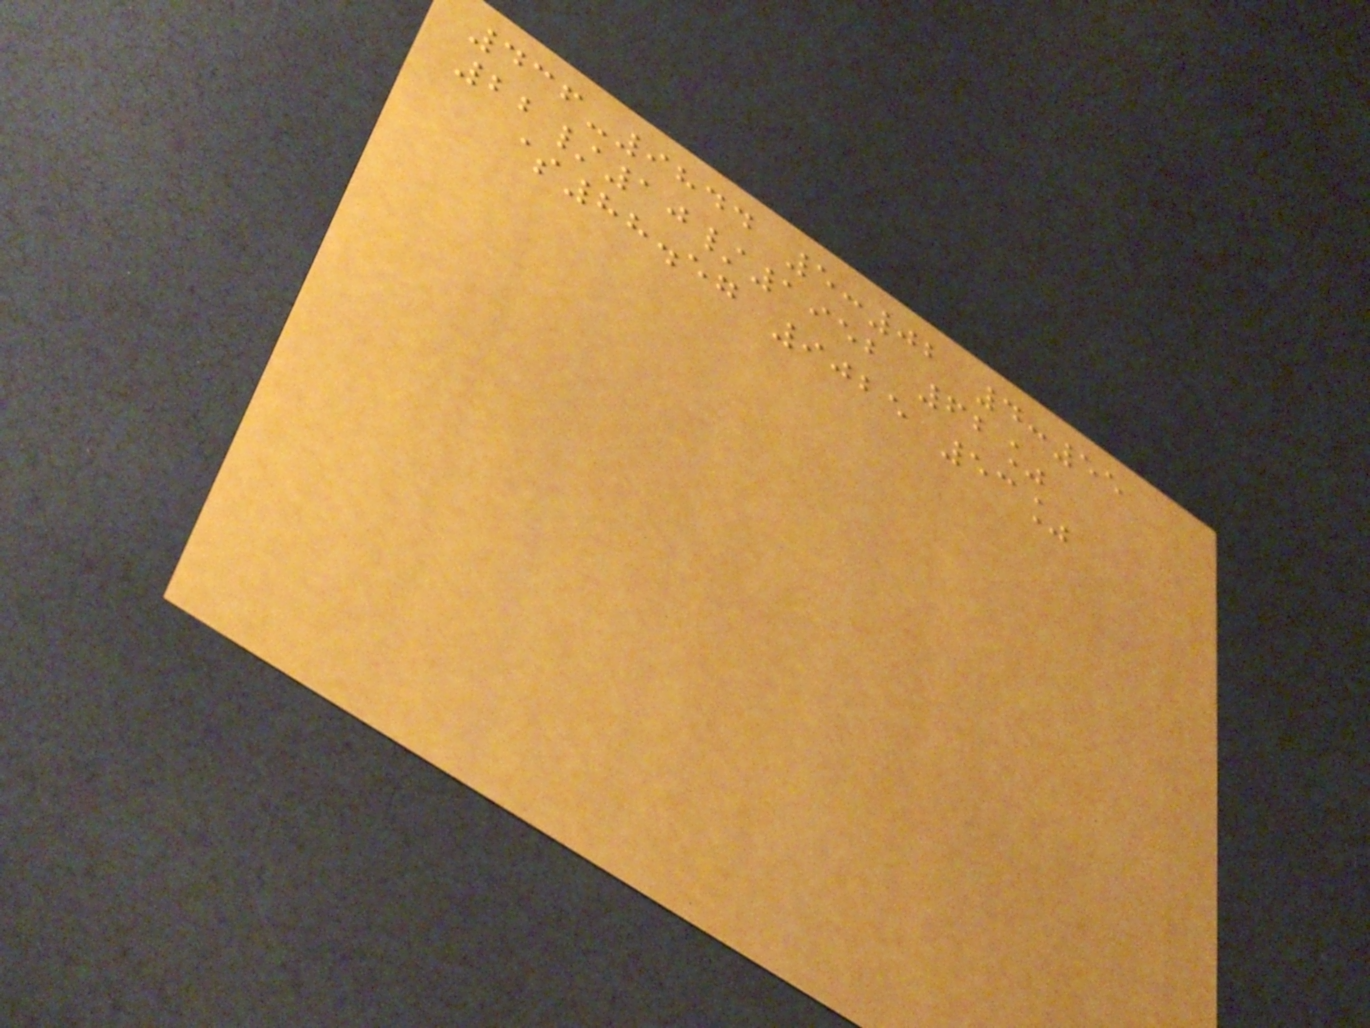436-9844 5:02 4:55
22/10/1952 62%
$88.57 9025 53%
